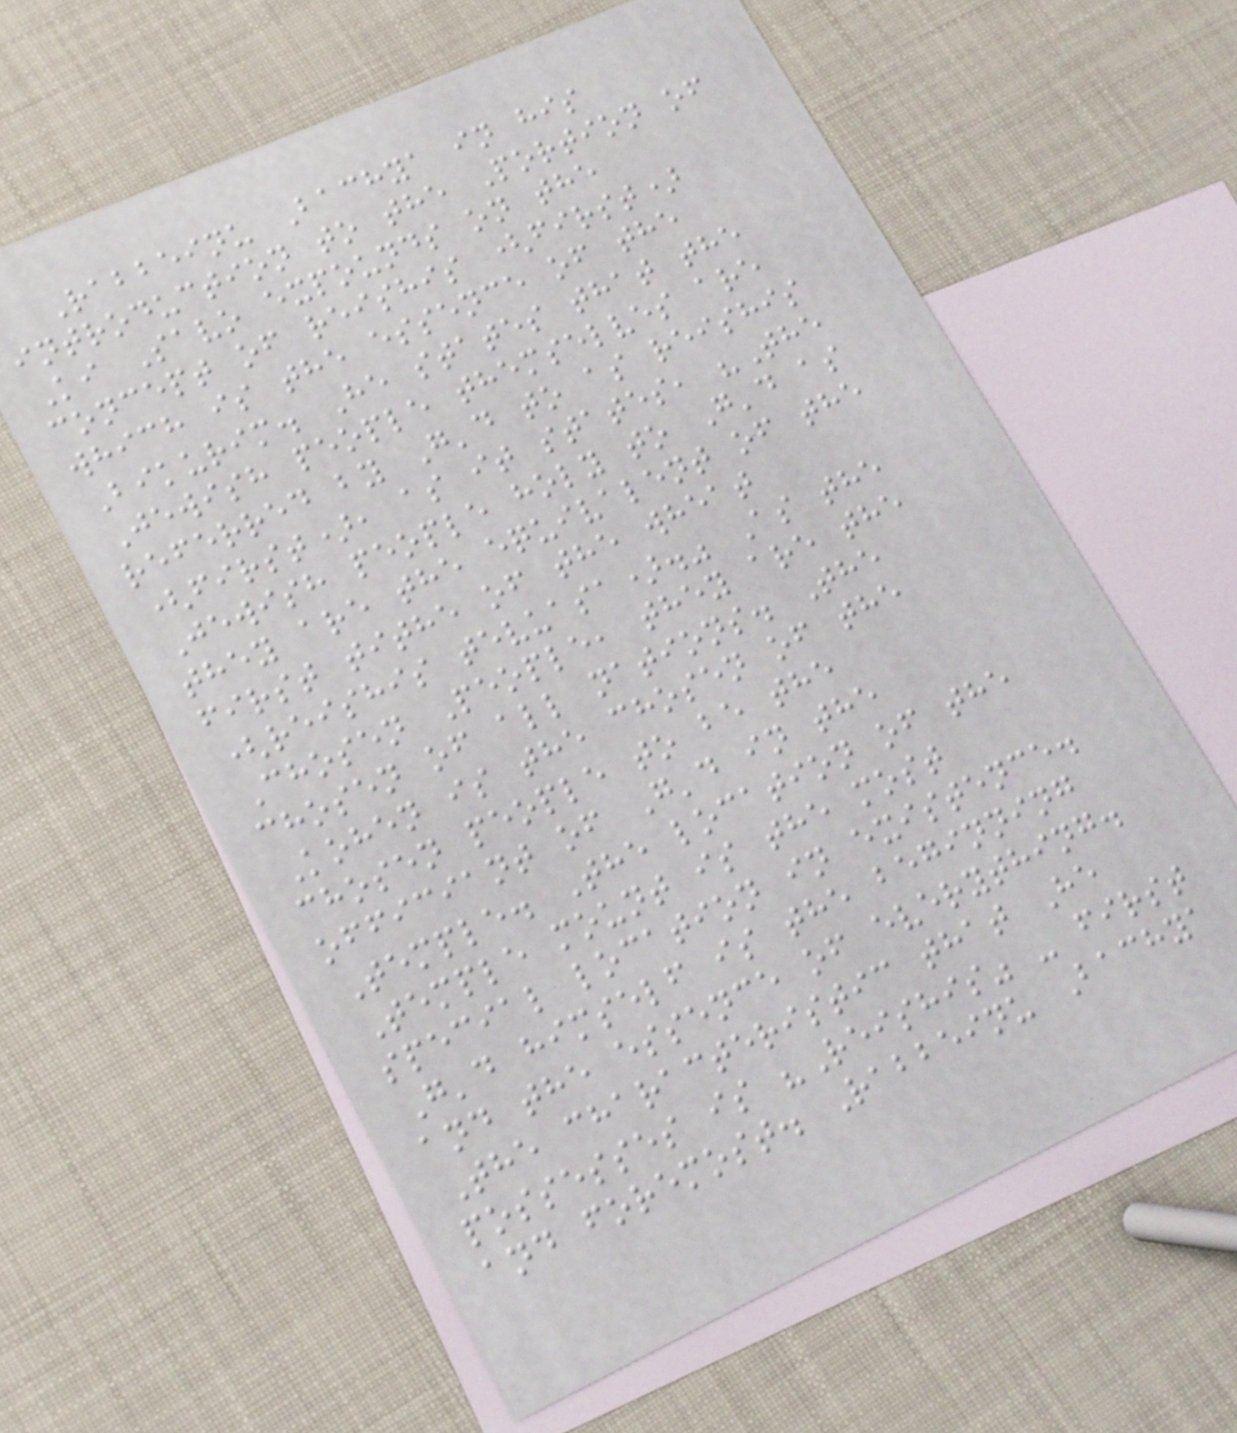Rabbeinu Bachya in his
introduction to the Portion of
Ki Savo expounds on the
concept of reishis (first)
which is the essence of the
Bikurim. He states that the
Jewish people themselves are
referred by G'd to as reishis
(first), as it states, "The
Jewish people holy to G'd as
they are the equivalent of the
first tithe of the wheat
(reishis tevuasa)." As the
Chosen People, they are the
chosen of all nations. The
Kohen is the chosen of the
chosen people to be the
officiant of G'd in the
Temple. The location of the
Temple mount is the most
special location in existence.
G'd himself is the beginning
and the essence of everything.
The characteristic that He
possesses is "Reishis" - first
and foremost. Rabbeinu Bachya
